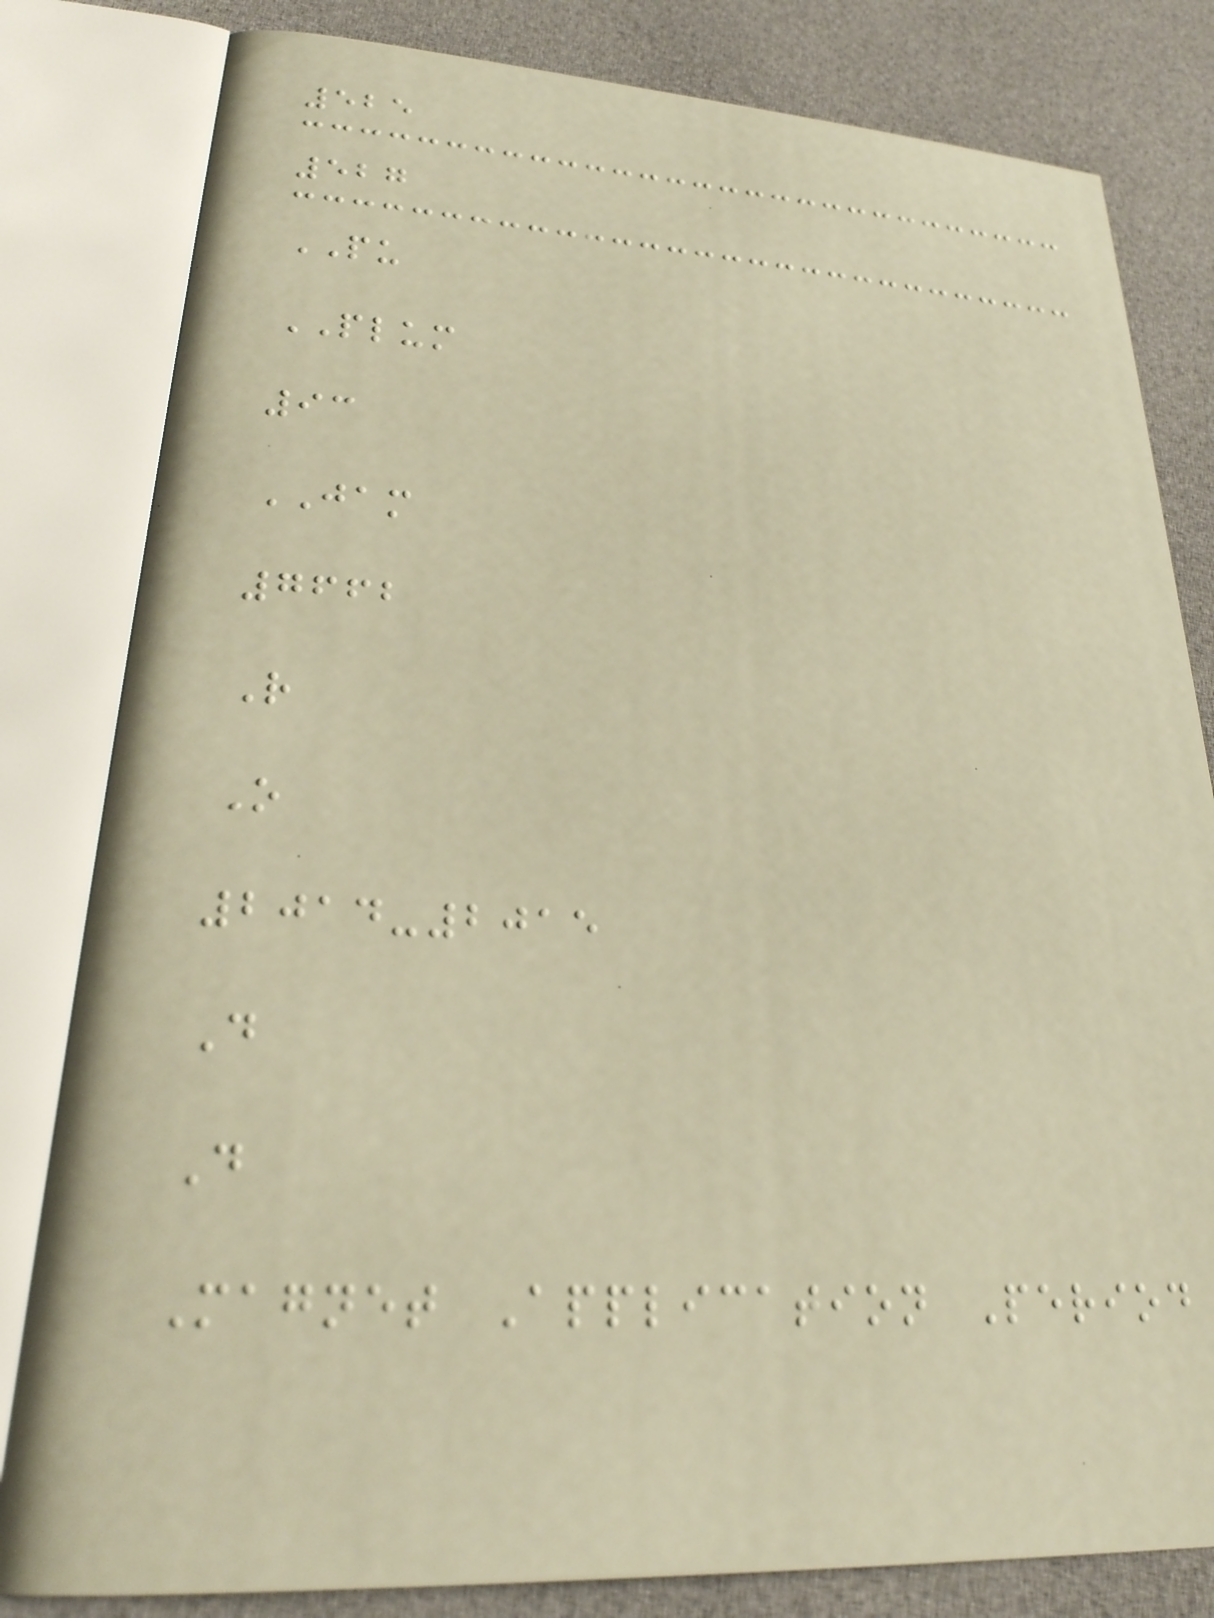525
527
PU
PLUM
93
JAM
7662
R
O
2014-2015
D
D
Magnet Application Period
